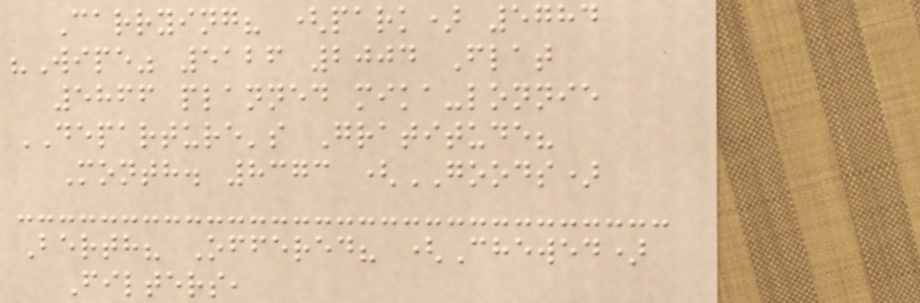Carrying? (park) 5784
"Wipe" 5126 2004 Flat
5866 planned mika-lonnie
DEPARTURE's Gratitude?
Month. 8373 (GOODS)
Berth? Offered? (Chewed)
Filters,
